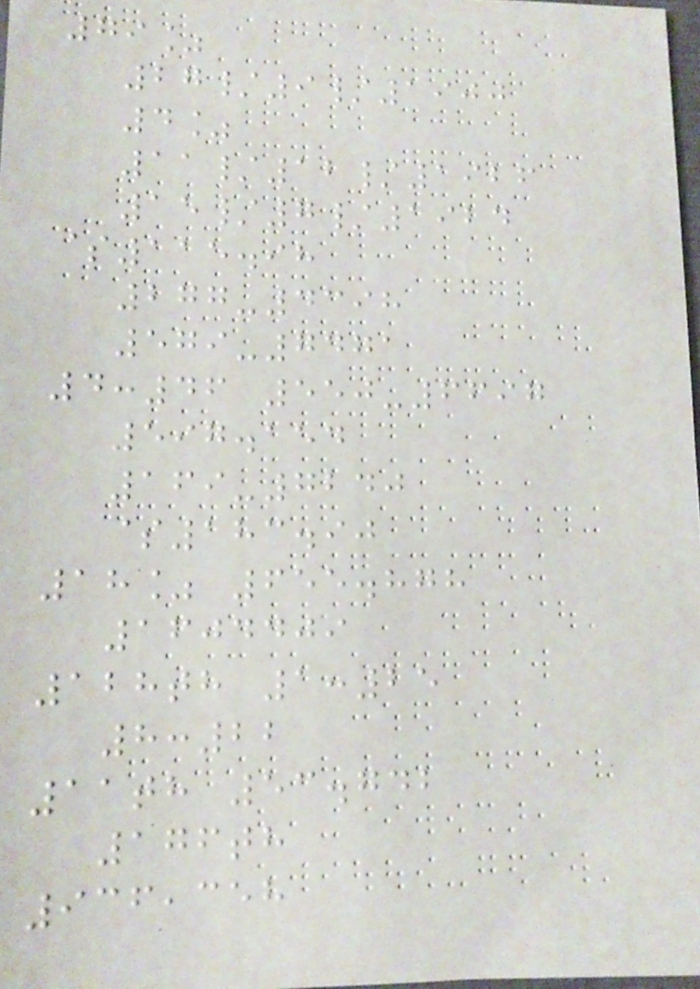79%
27/9/1900
4%
11/12/1926
15/7/1924
$115.98
277-4398
579-7471
4:46 550-6697
597.154
169-7240
$183.90
18% 655.878
1604409
128th 1:25
8:22
11th 53.742
176th
936,358
